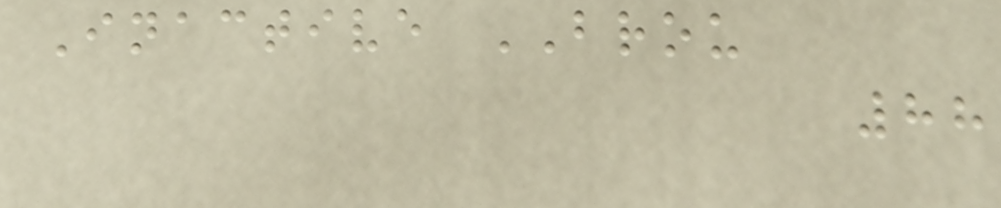Inactive BROU
88
